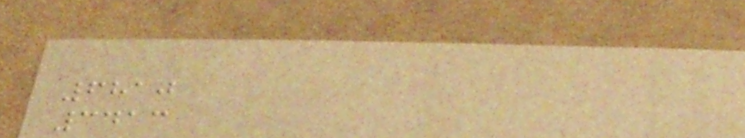6810
3413
